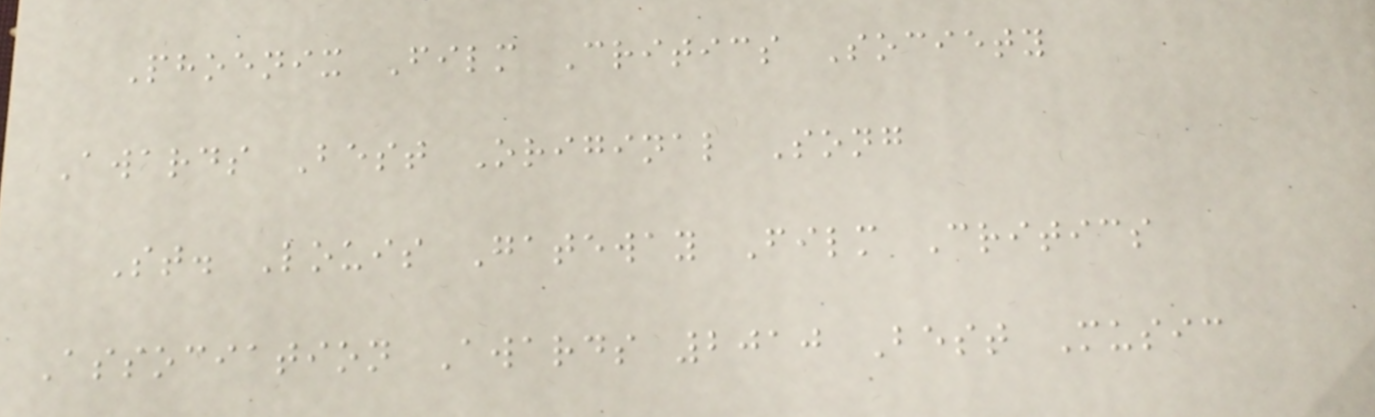Phoenix Film Critics Society
Awards Best Original Song
St. Louis Gateway Film Critics
Association Awards 2010 Best Music
